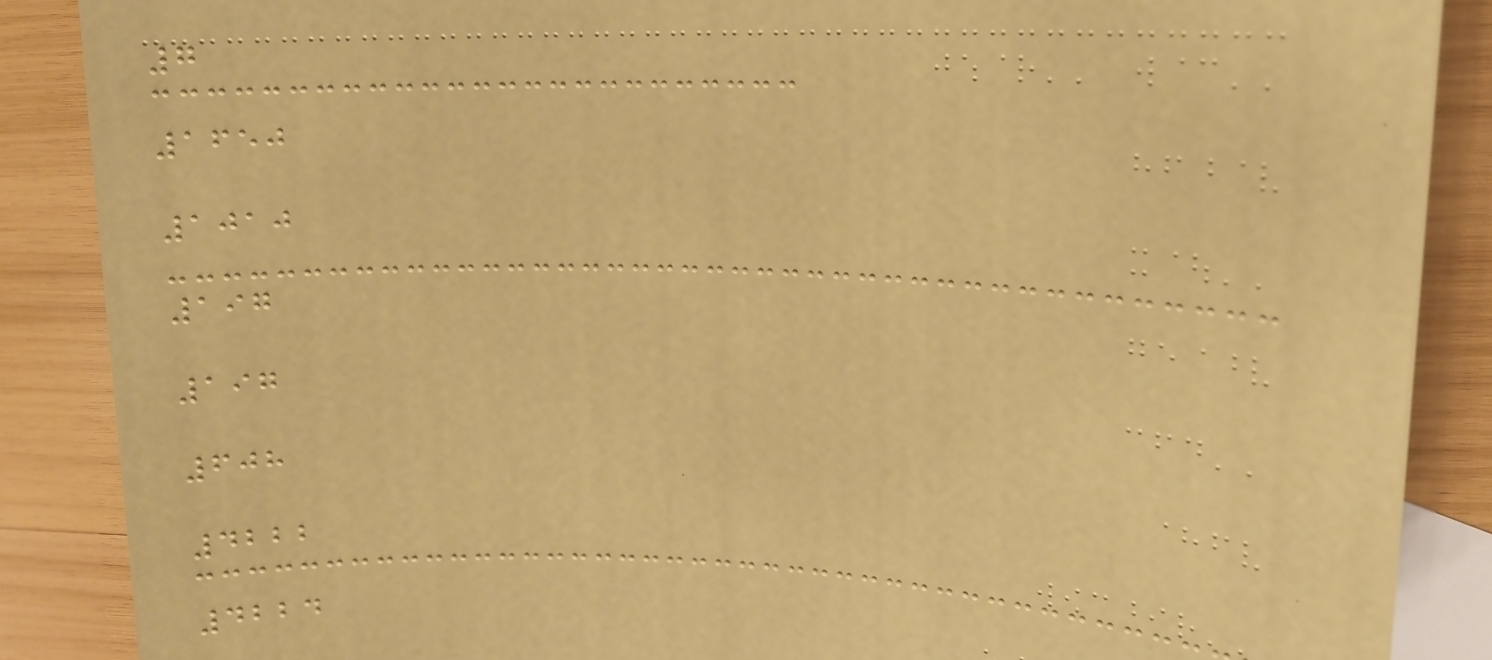7
1650
1010
197
197
608
4222
4224
